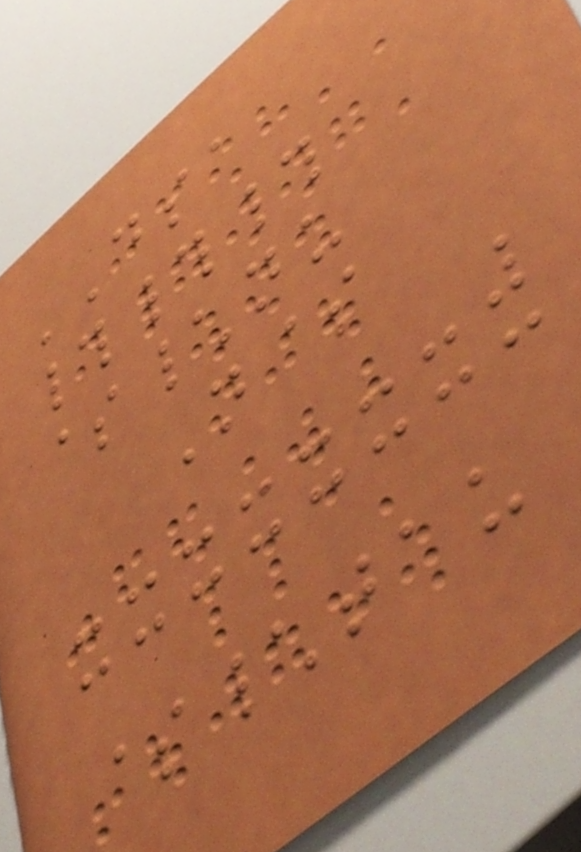DSA
###
$\nu
N$
$\tau
